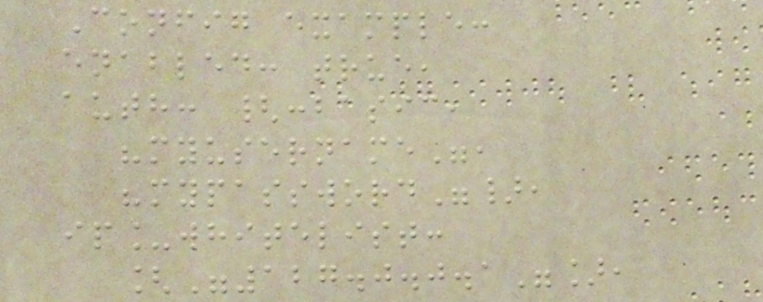Config example:
enabled: true,
auth: {:basic,
"myusername",
"mypassword"},
ip_whitelist:
["127.0.0.1"],
